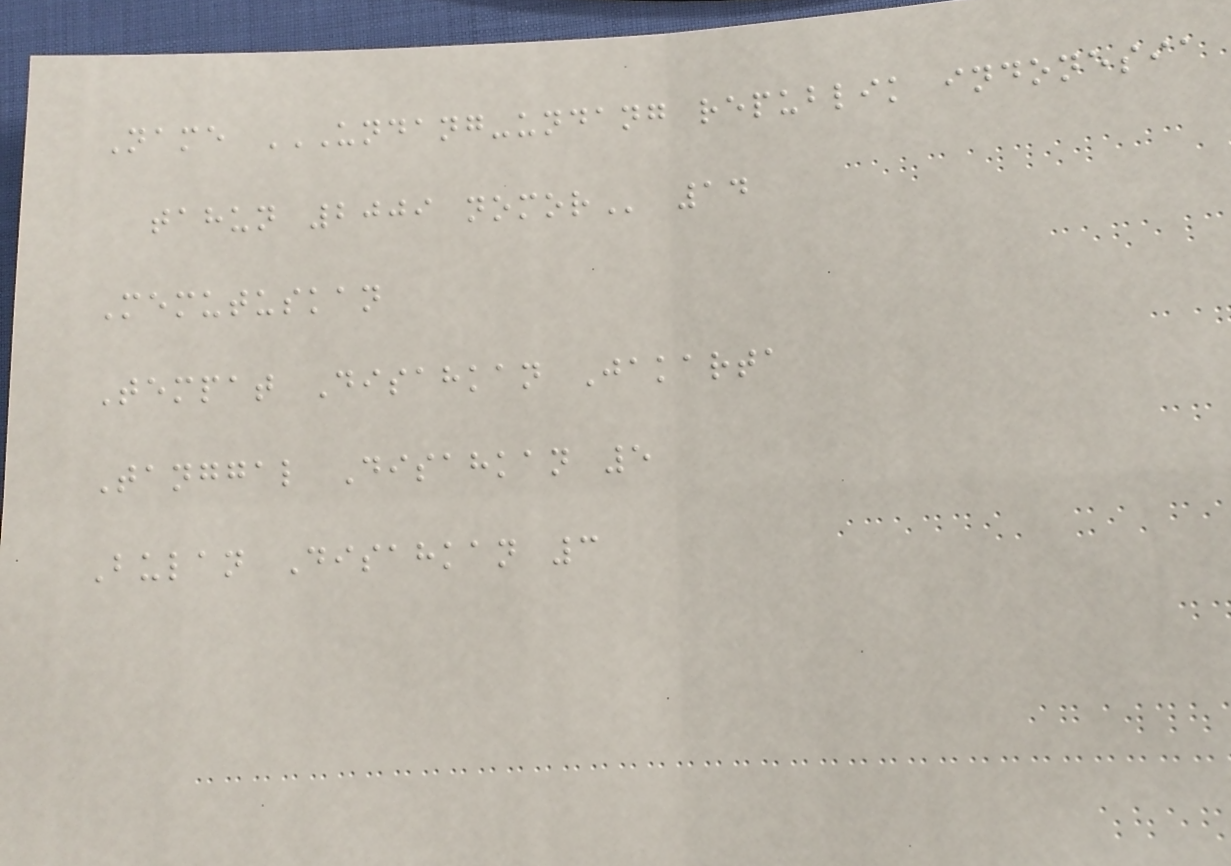Name UNDANG-UNDANG REPUBLIK INDONESIA
TAHUN 2009 NOMOR 14
Memutuskan
Tempat Disahkan Jakarta
Tanggal Disahkan 5
Bulan Disahkan 3
